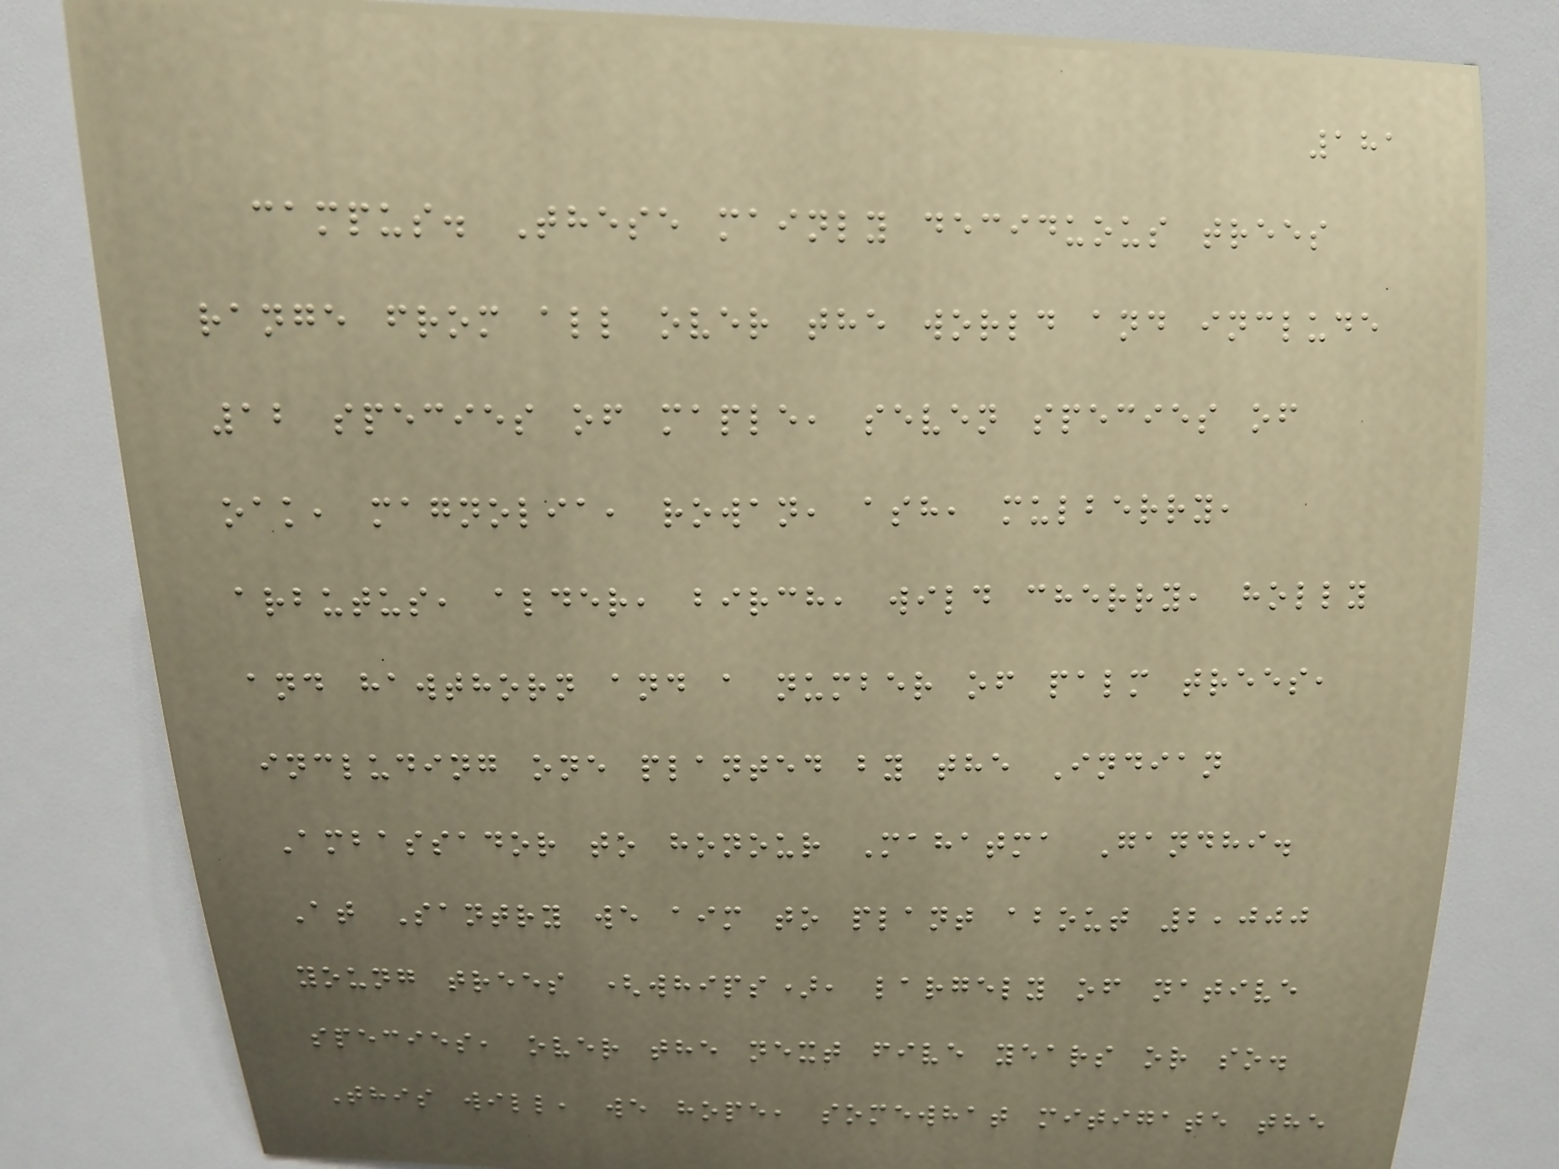181
campus. These mainly deciduous trees
range from all over the world and include
12 species of maple, seven species of
oak, magnolia, rowan, ash, mulberry,
arbutus, alder, birch, wild cherry, holly
and hawthorn and a number of palm trees,
including one planted by the Indian
Ambassador to honour Mahatma Gandhi.
At Santry we aim to plant about 2,000
young trees (whips), largely of native
species, over the next five years or so.
This will, we hope, somewhat mitigate the
